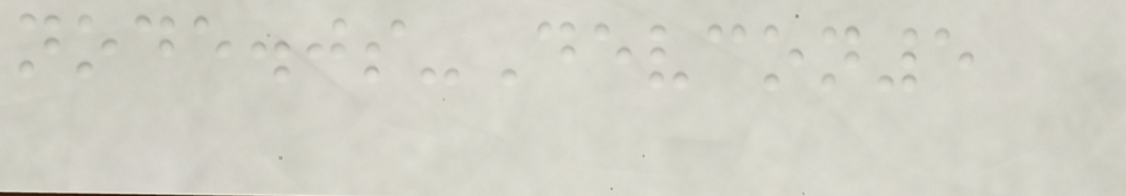node.js-Devcon5
